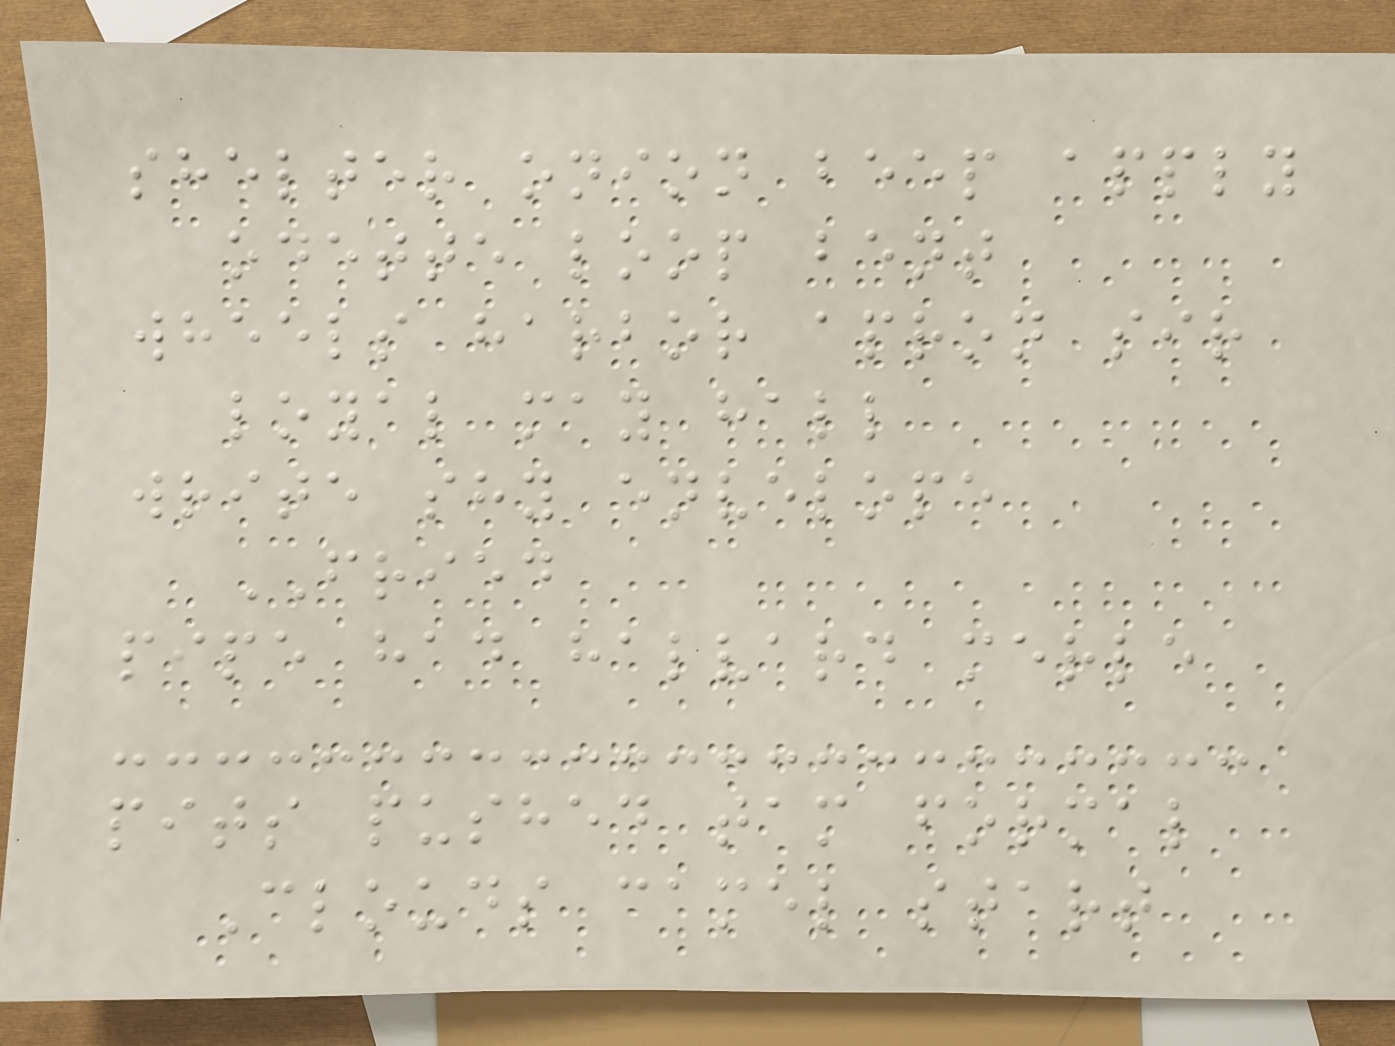shelter onion beep apply
odette loop bent
wheels harbor apron sir
loyal may hall
write shy envelope
FRIED
pipe had halvard merle
pits pushed tam formal
Clouds camel start
